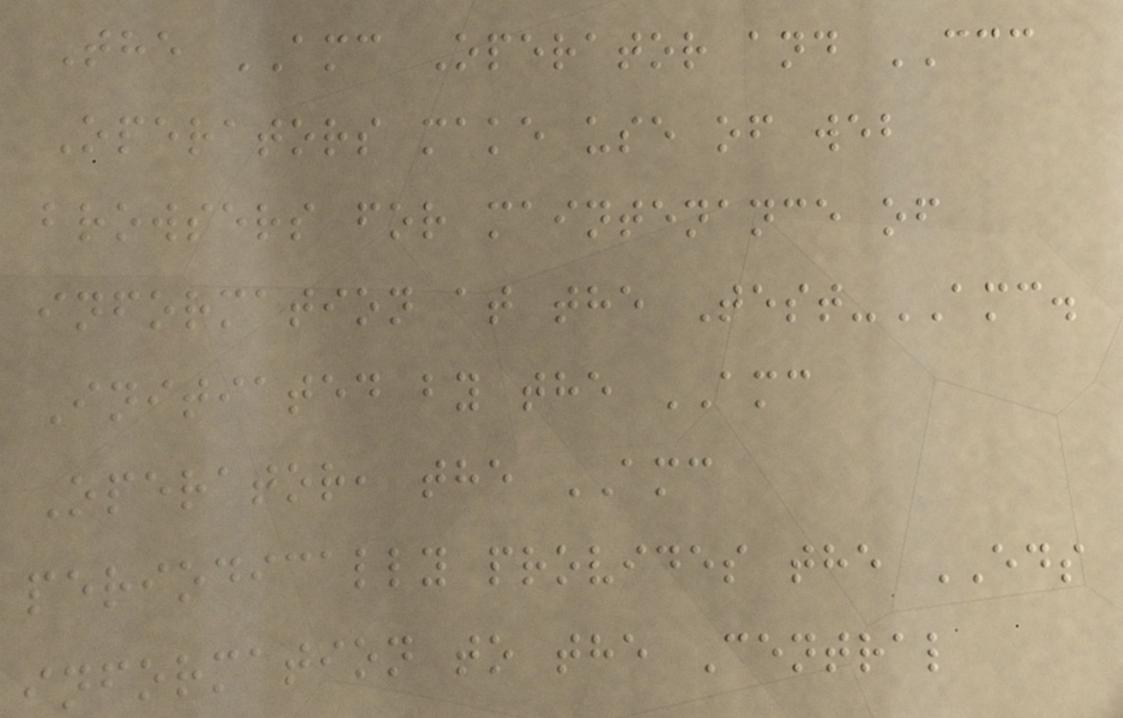The AMC Operator and CCC
Operators make use of web
browsers for maintenance of
information at the Test-AMC.
Initiated by the AMC
Operator, the AMC
periodically provides the EDS
information to the Central
